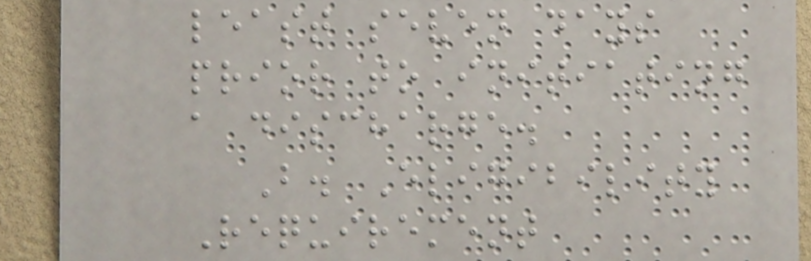least seven days
prior to initiating
a discharge.
B. Eligibility
Requirement
